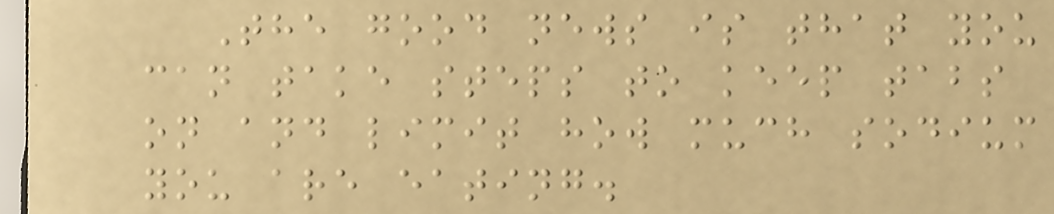The good news is that you
can take steps to keep tabs
on and limit how much sodium
you are eating.
